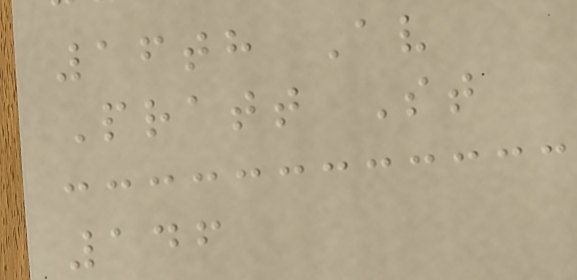16th Av
Pratt St
146
